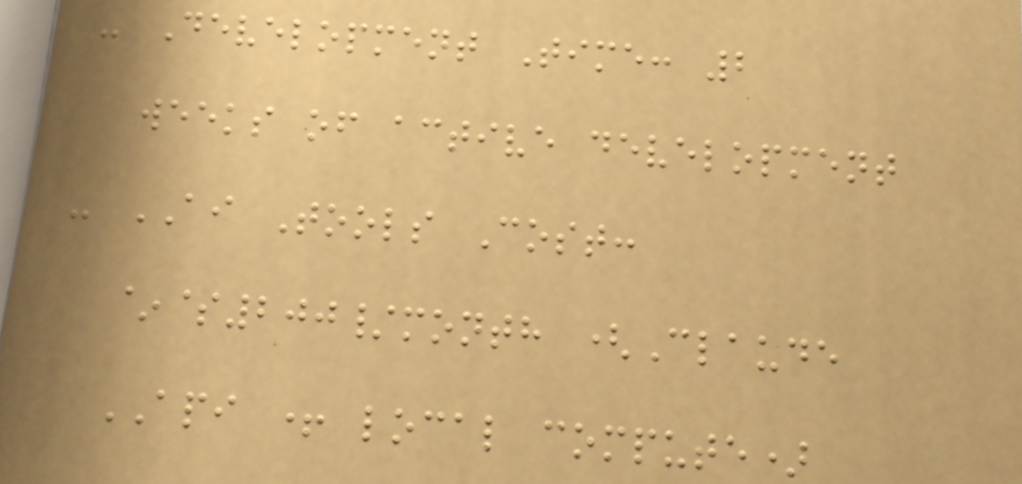- Development Time: 2
weeks of active development
- AI Tools Cost:
~$200/month (Claude
API + local compute)
